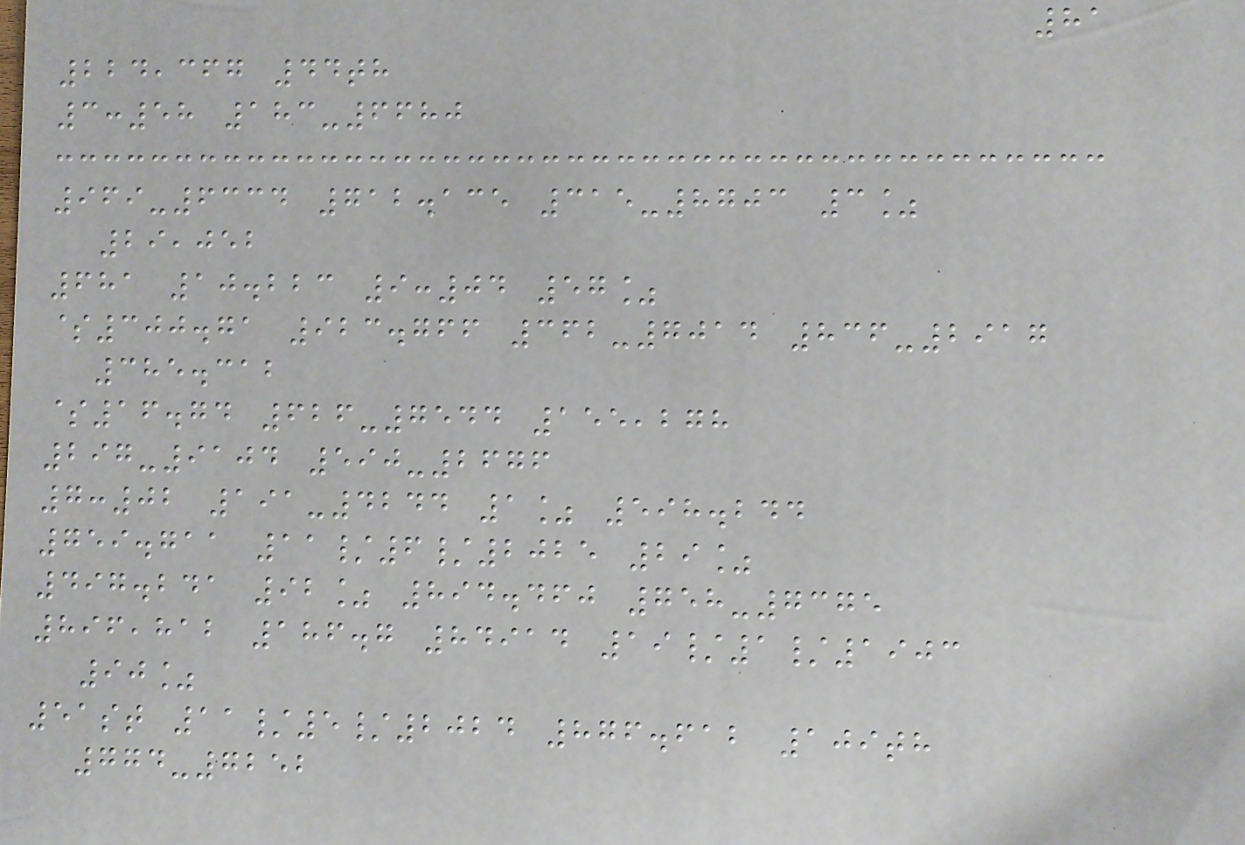81
224,367 44th
3:58 183-6680
969-6334 712.135 315-8703 3%
29,052
681 10.223 9:04 57%
$300.71 923.766 362-7014 836-2917
385.312
$16.74 626-7544 155,278
297-9104 590-2676
7:02 191-4244 1% 598.244
759.711 11/6/2025 29%
497.241 92% 894.460 758-7375
896,812 186.7 84914 19/1/1903
90%
51st 11/5/2024 876.612 109th
774-7252
